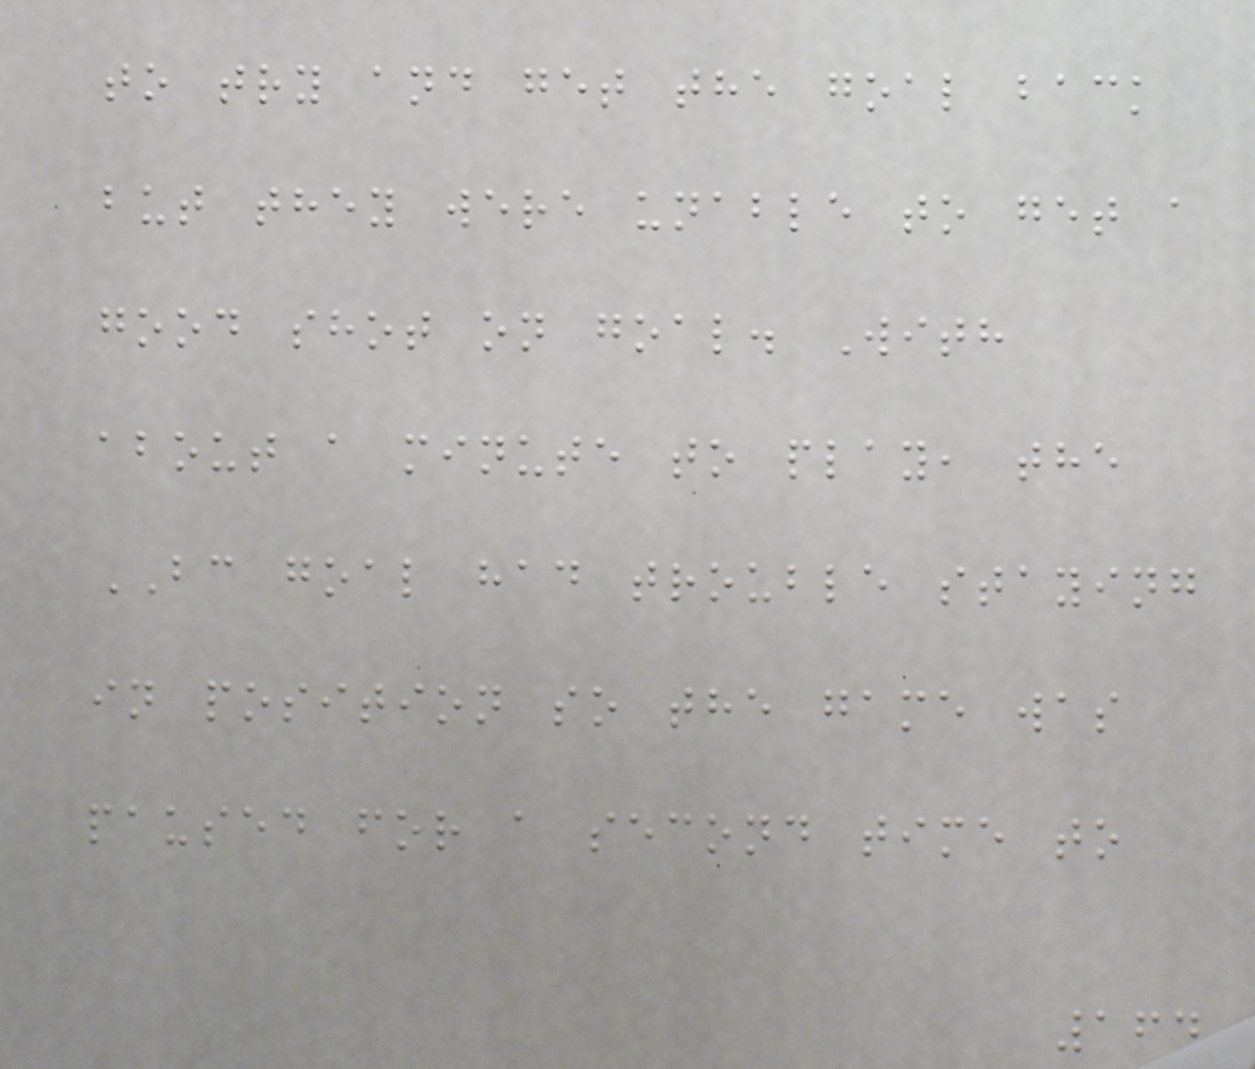to try and get the goal back
but they were unable to get a
good shot on goal. With
about a minute to play, the
BC goal had trouble staying
in position so the game was
paused for a second time to
164
